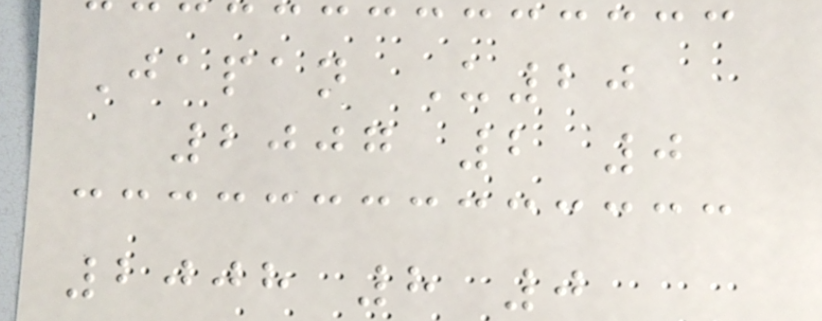Japan U20
2007 2 0
2008 8 0
